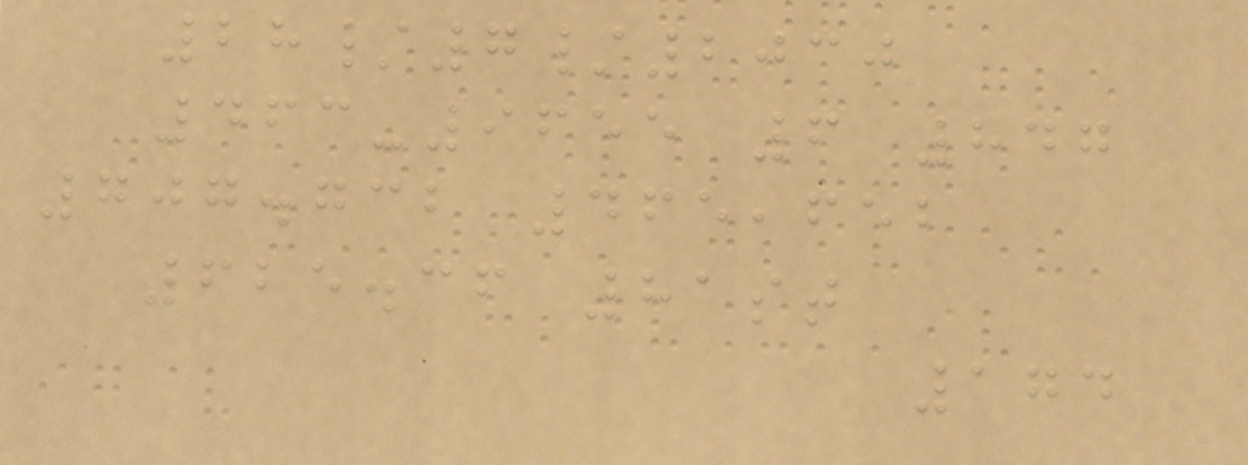28/7/2030
463-9655 6 847
707.732 465,652
625.36 81st
174
